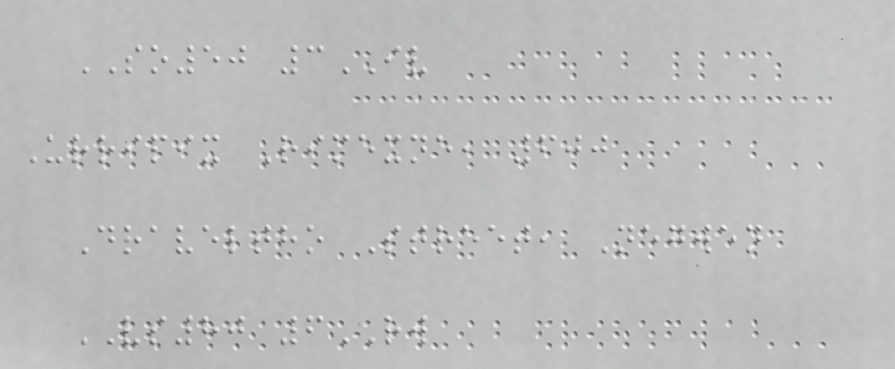SO50 3IV
Urripix Rimexne, 600
Draveltho Street, Negwen
VS80 6RW
